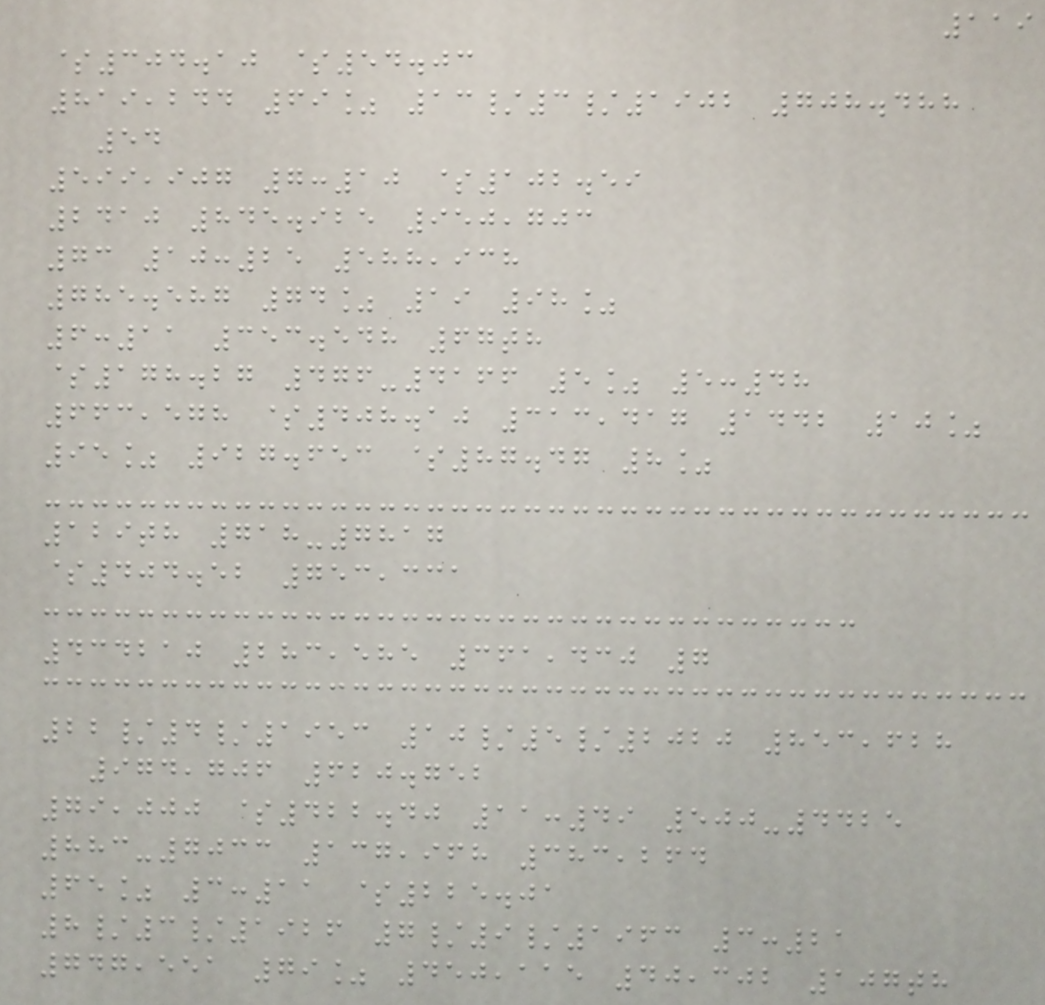119
$304.10 $54.03
819,244 69% 13/3/1902 708.488
54
599,907 7:10 $102.59
2410 845.925 950,703
73 10:25 588,938
785.587 74% 19 98%
6:11 353.548 67th
$178.27 476-4166 5% 5:48
663,578 $408.10 313,417 1442 10%
95% 927.653 $87.47 8%
129th 718-7817
$404.52 753,331
434210 283,585 361,430 7
22/4/1953 10/5/2020 853,628
974,706 620.752
79,000 $422.40 11:49 500-4425
883-7033 137,968 383,264
65% 3:11 $225.01
8/3/1926 7/9/1963 3:21
747,551 79% 450,115 40,302 107th
